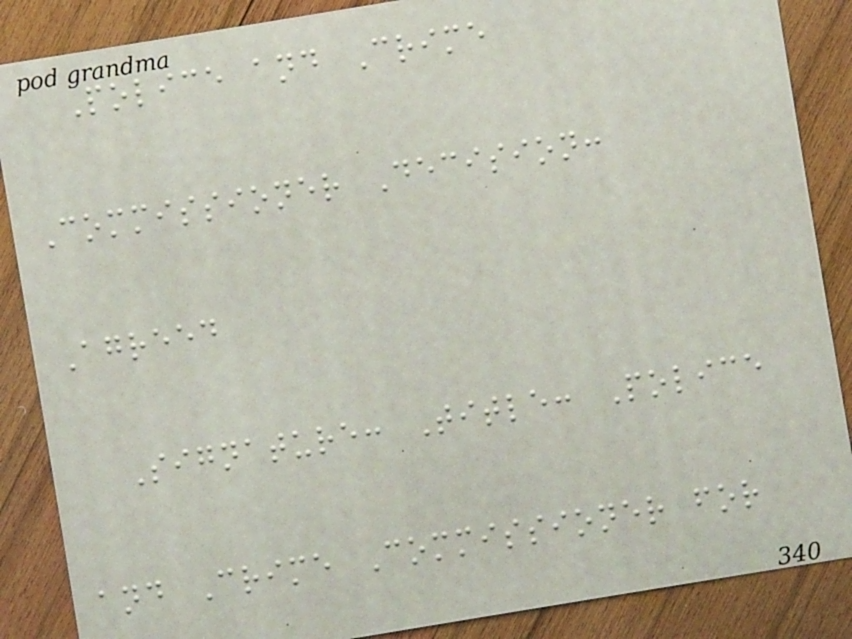Police and Crime
Commissioner Decision:
Agreed
Signature: Title: Police
and Crime Commissioner for
